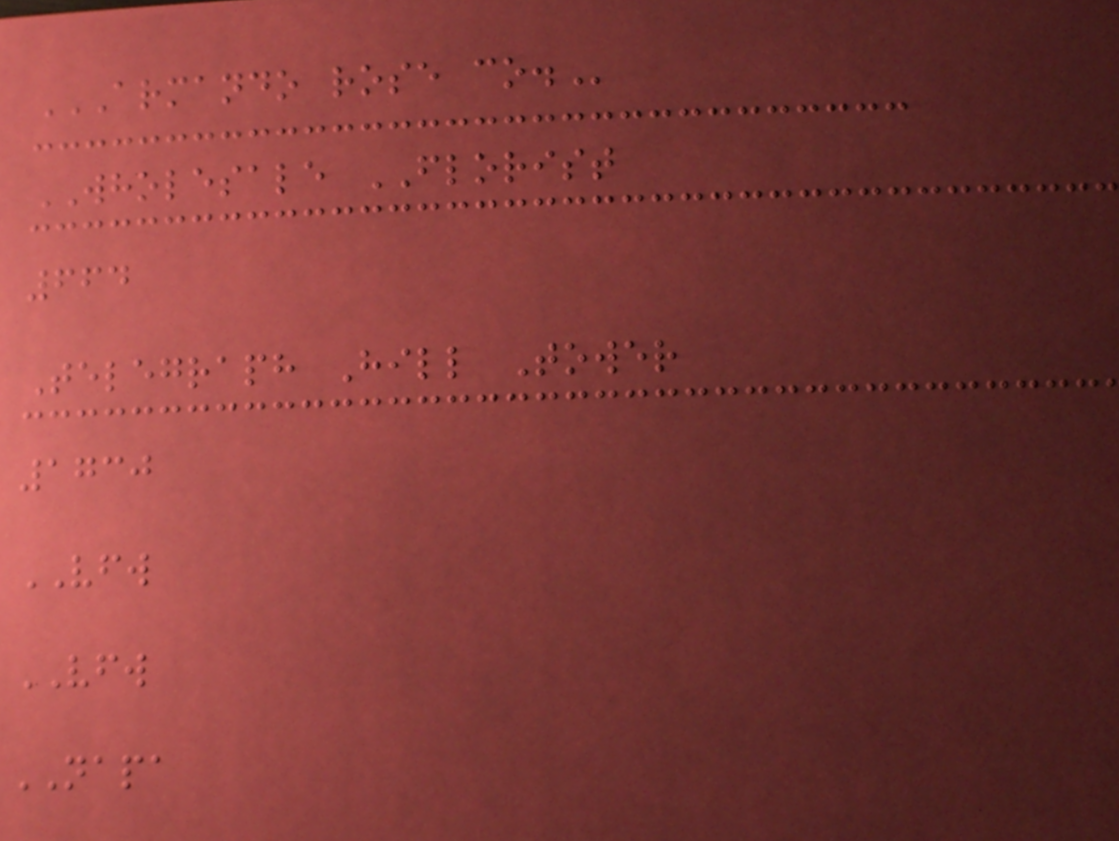ARMANDO ROSE CO.
WHOLESALE FLORIST
664
Telegraph Hill Tower
1730
VFW
VFW
NAPA
